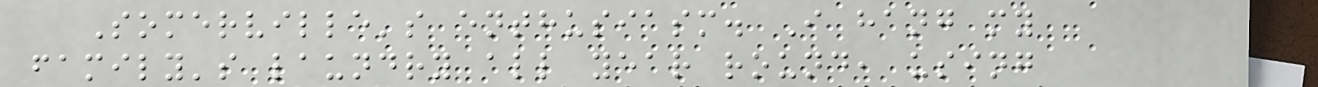Somerville's enthusiasm. I hang my
family's laundry all year round, using
